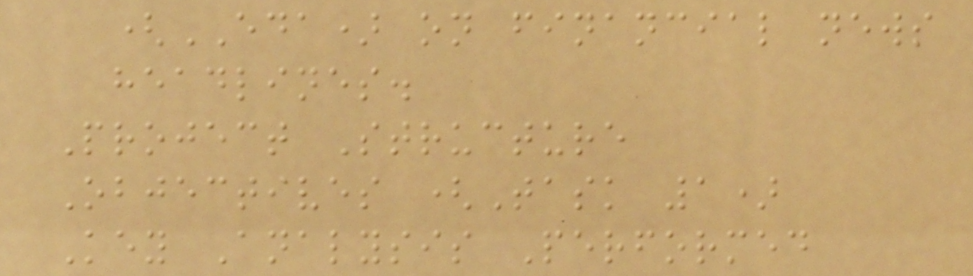(EDA) on financial news
headlines.
Project Structure
Objectives (Task 1)
Key Analysis Performed
